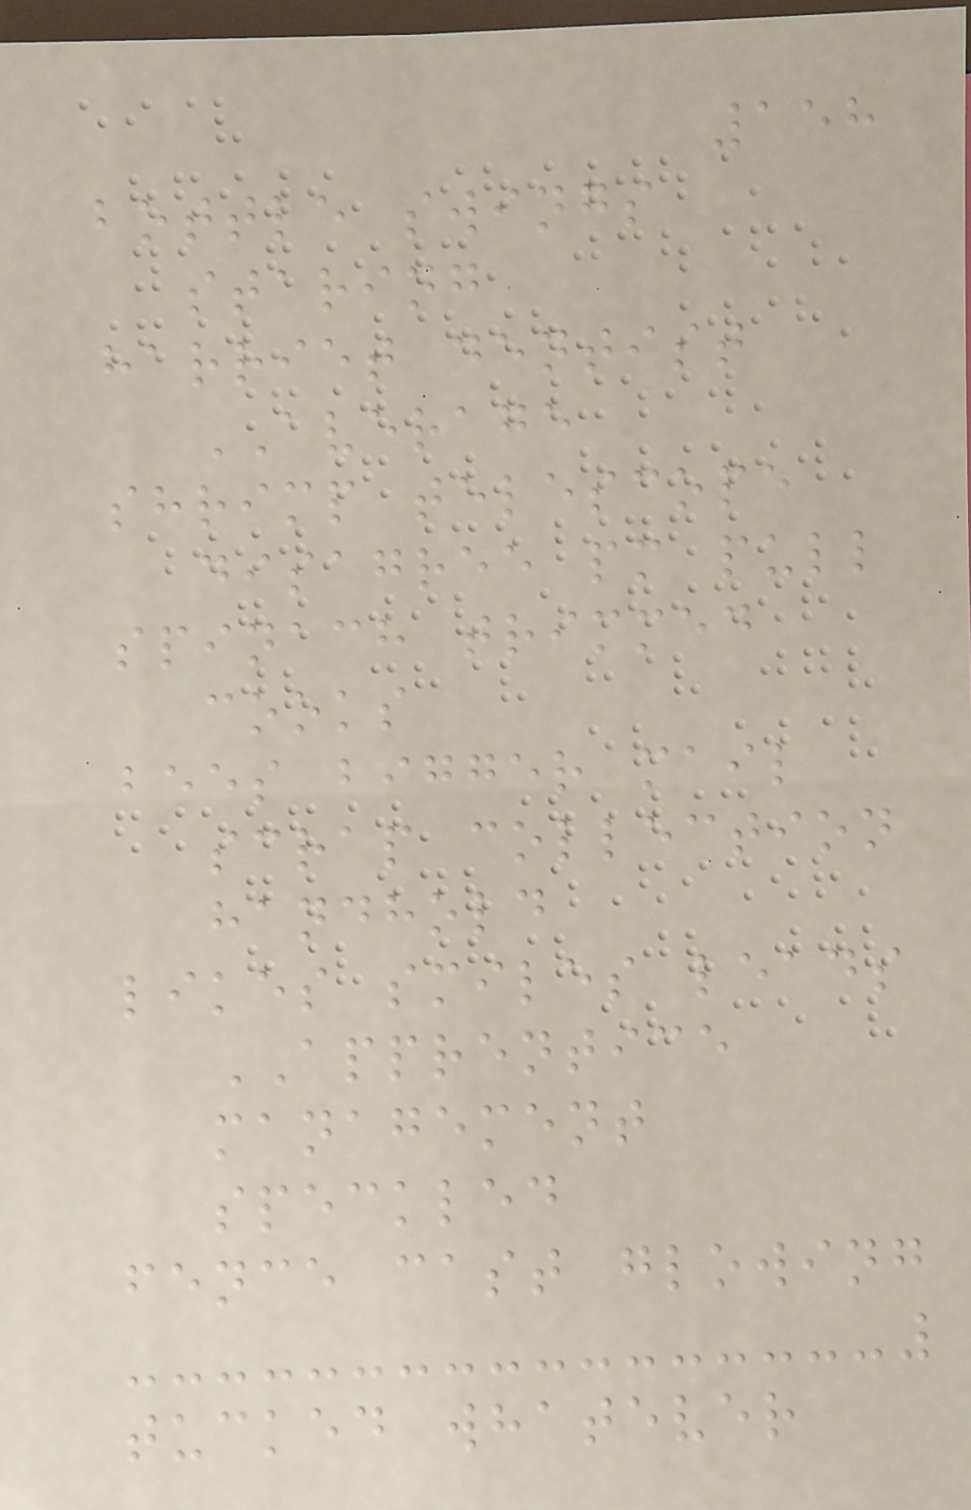158
bottle swings
staring
harriet dentist
AVERAGE
shrimp telescope
disagree pm pull
spinach trimmed
cooks
bees bigger mail
scrap collection
handhold
likes smiles leads
APPRENTICE
management
speckled
fence cast glowing
tucked whatever
